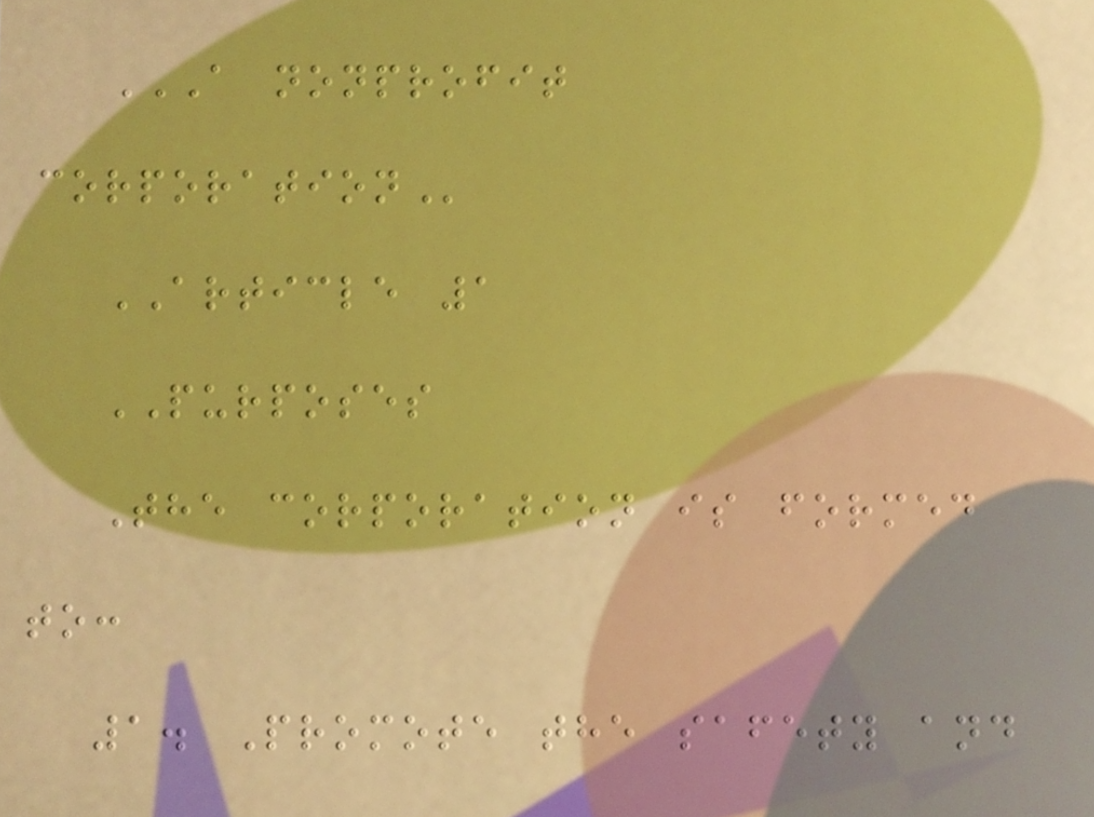A NONPROFIT
CORPORATION
ARTICLE 1
PURPOSES
The corporation is formed
to:
1. Promote the safety and
